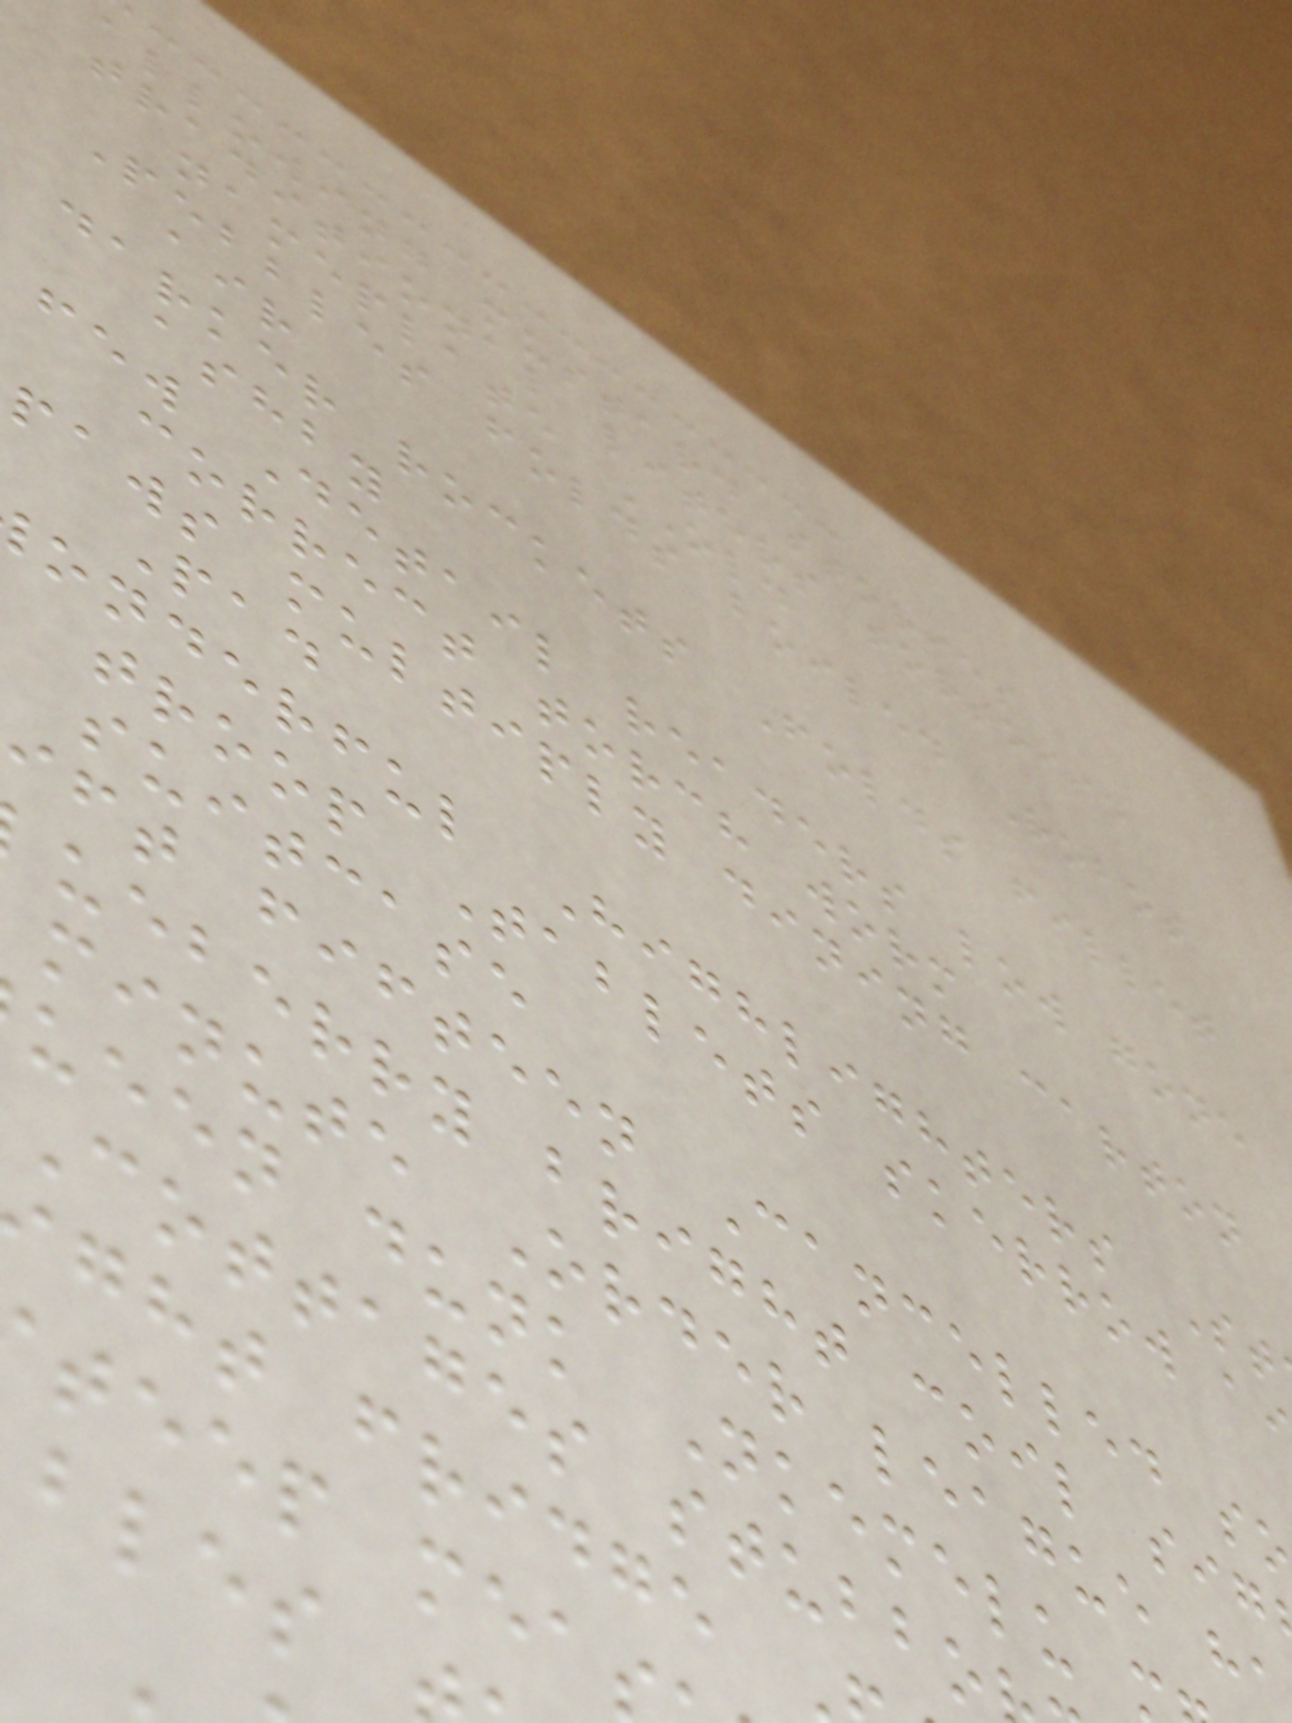allowing mustard stories
traditional liters tortoise
nameplate OLD
Pebbles folds boiled Robot
air
darker rockets Folds fillet
ashby
few Detail readers low gone
correct torch worm
paws multiply dining carton
Pad
onderful Highlighters St
troop Tablets skerrow a
suitcase
ift fifteen Cancelled s
ueberry bright coil sig
minute Order league h
ueen dunk Nkemelu
Cottages stubbo
ght fridge
teep mea
